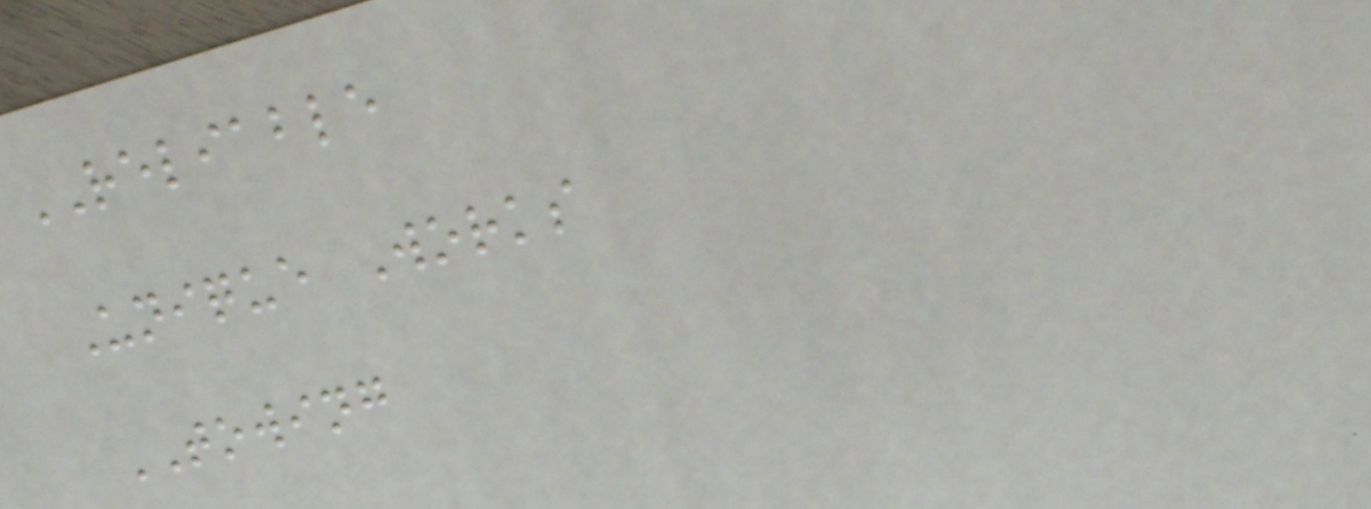RELIABLE
Unique Works
TOWING
